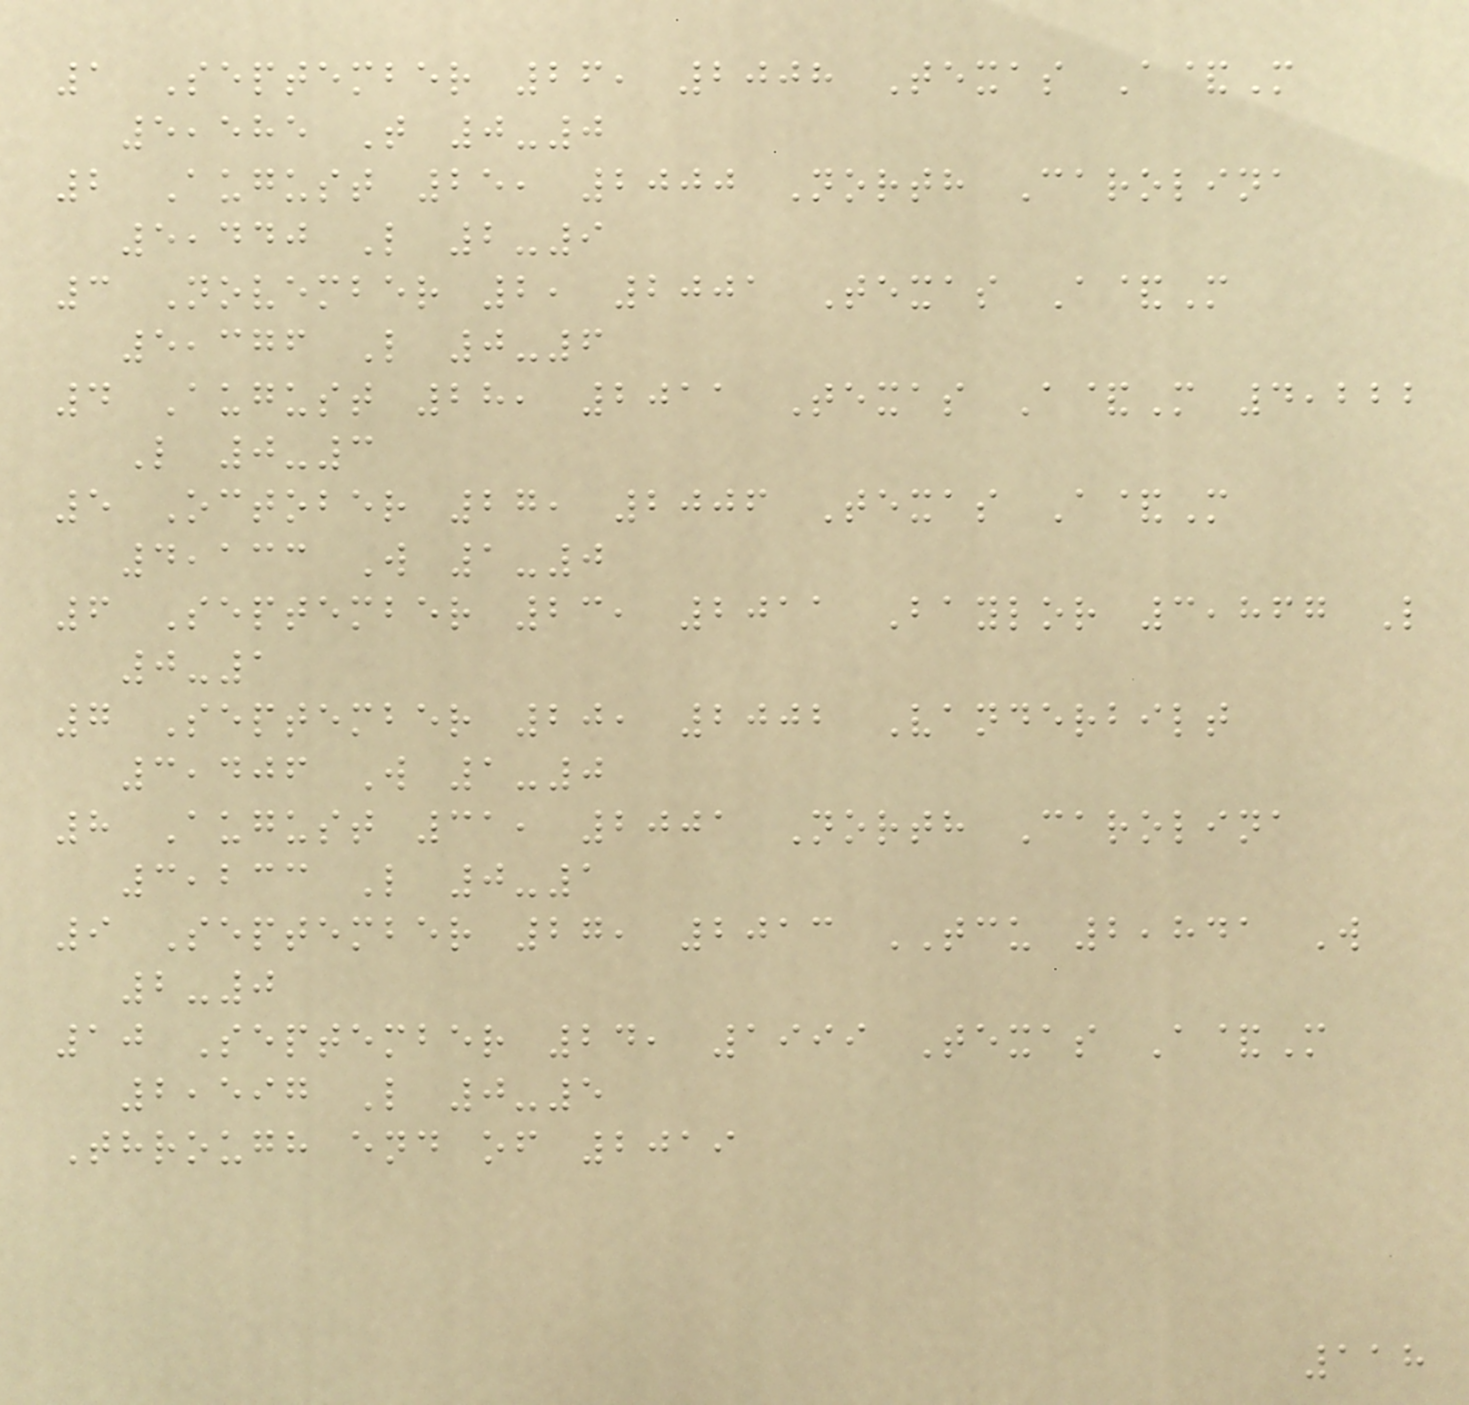1 September 26, 2008 Texas A&M
5,585 T 0-0
2 August 25, 2000 North Carolina
5,440 L 2-9
3 November 2, 2001 Texas A&M
5,376 L 0-6
4 August 28, 2011 Texas A&M 4,222
L 0-3
5 October 27, 2006 Texas A&M
4,133 W 1-0
6 September 23, 2011 Baylor 3,867 L
0-1
7 September 20, 2002 Vanderbilt
3,406 W 1-0
8 August 31, 2001 North Carolina
3,233 L 0-1
9 September 27, 2013 TCU 2,841 W
2-0
10 September 24, 1999 Texas A&M
2,597 L 0-5
Through end of 2019
118
